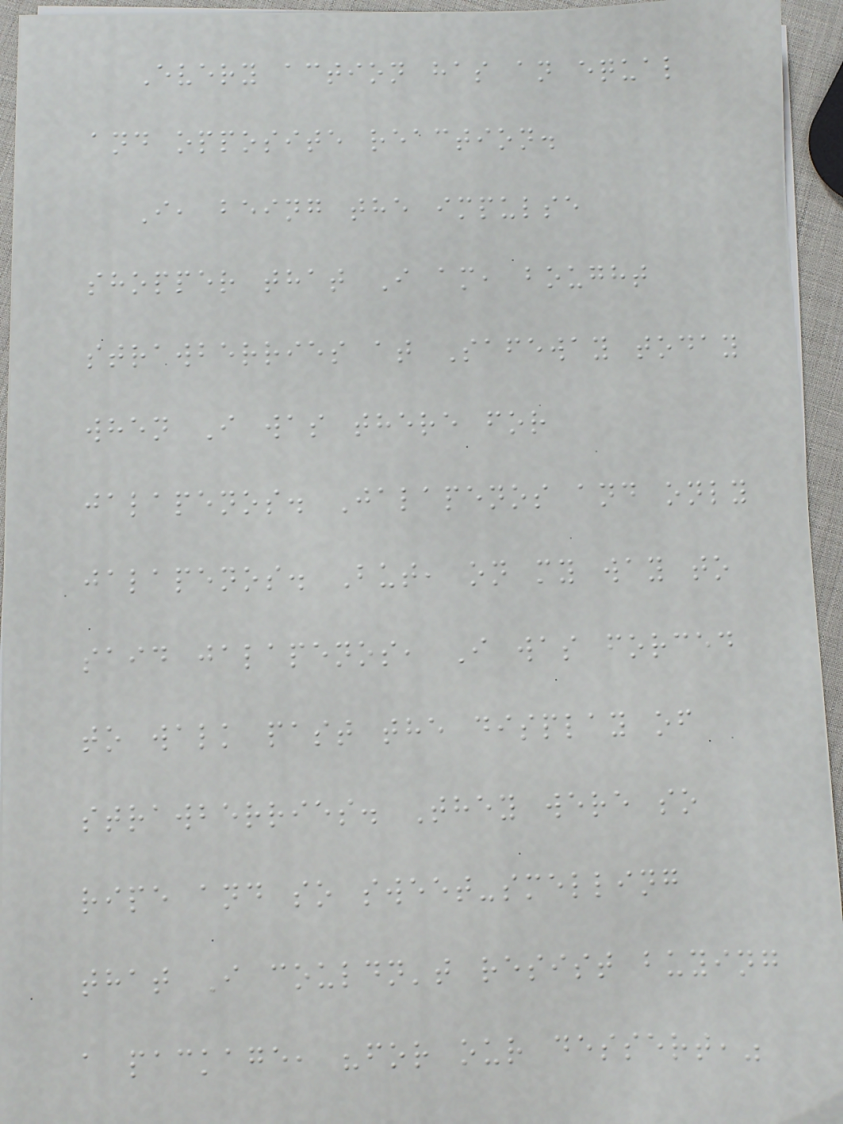Every action has an equal
and opposite reaction.
I, being the impulse
shopper that I am, bought
strawberries at Safeway today
when I was there for
jalapenos. Jalapenos and only
jalapenos. But, on my way to
said jalapenos, I was forced
to walk past the display of
strawberries. They were so
ripe and so sweet-smelling
that I couldn't resist buying
a package, "for our dessert,"
